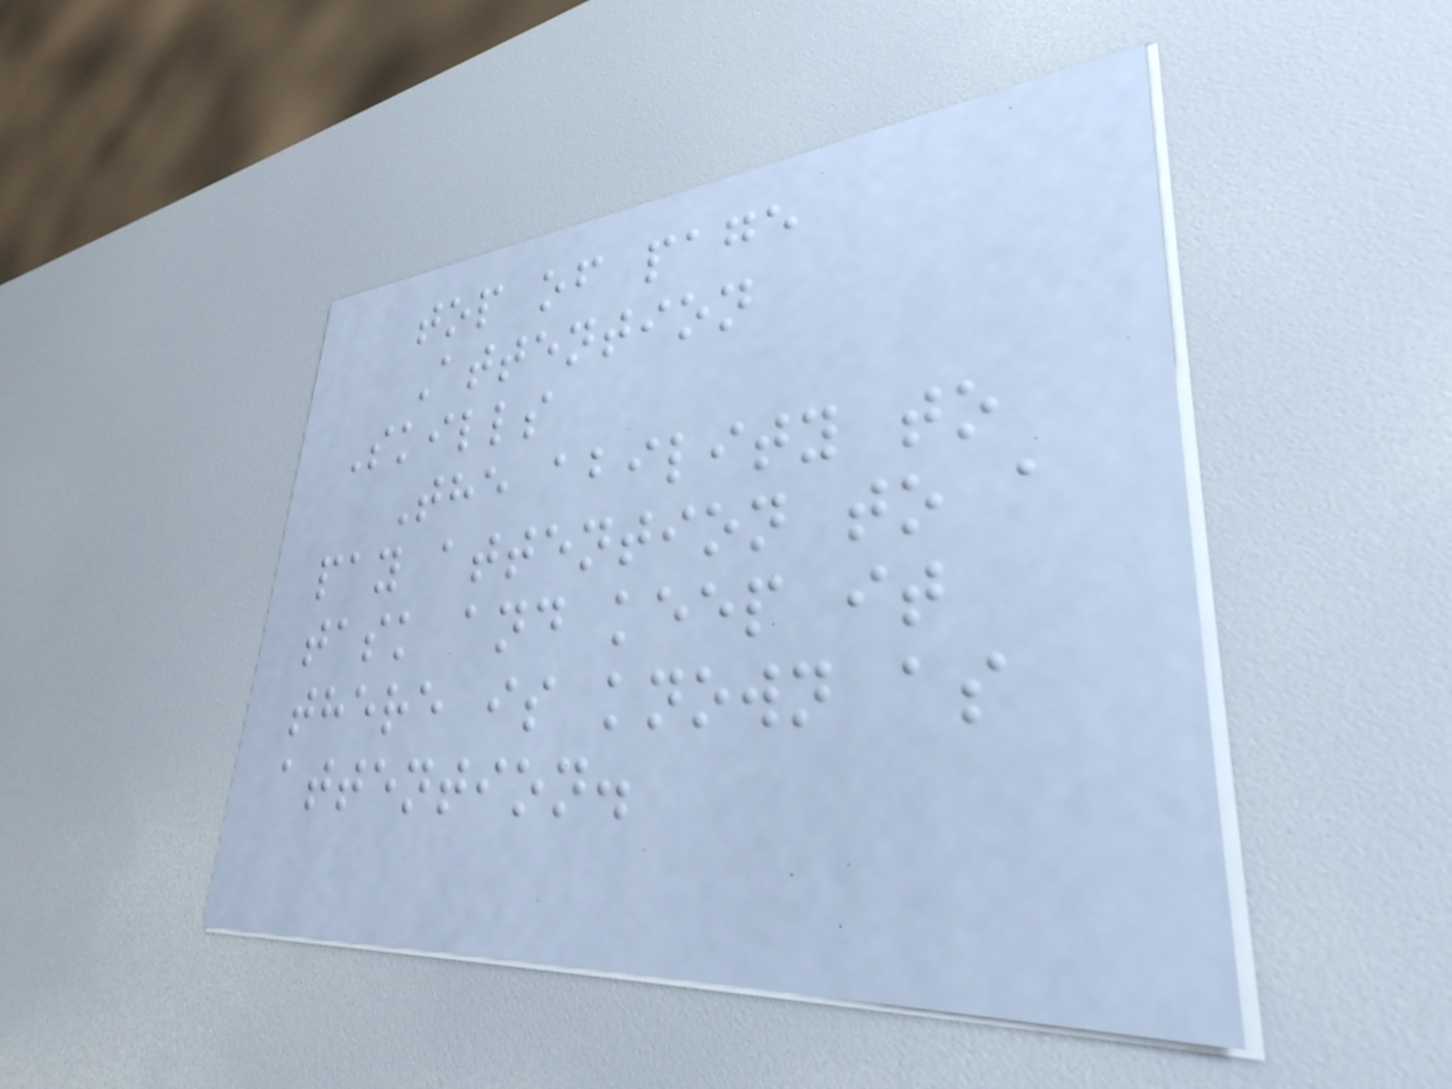top of page
Attention
Skills
The ability to
pay attention to a
task and keep it
there is known as
attention.
